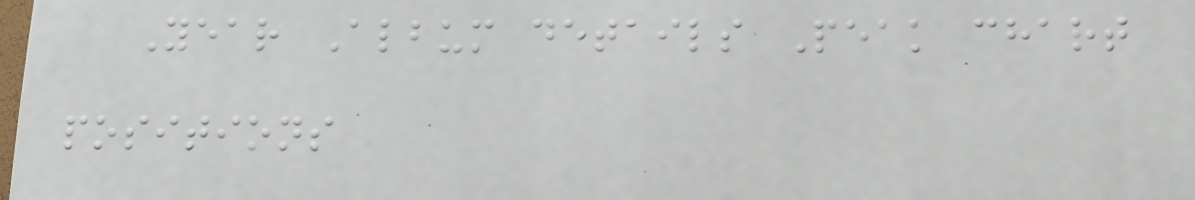Year Album details Peak chart
positions
